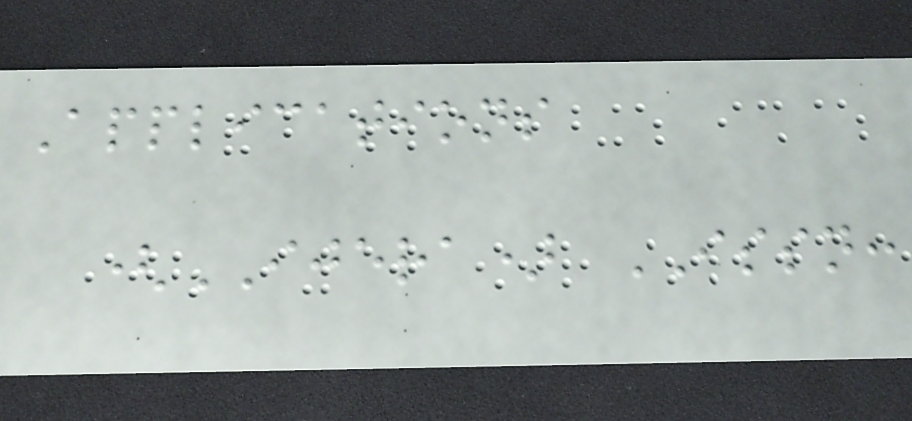Applications
(IJERA) ISSN:
